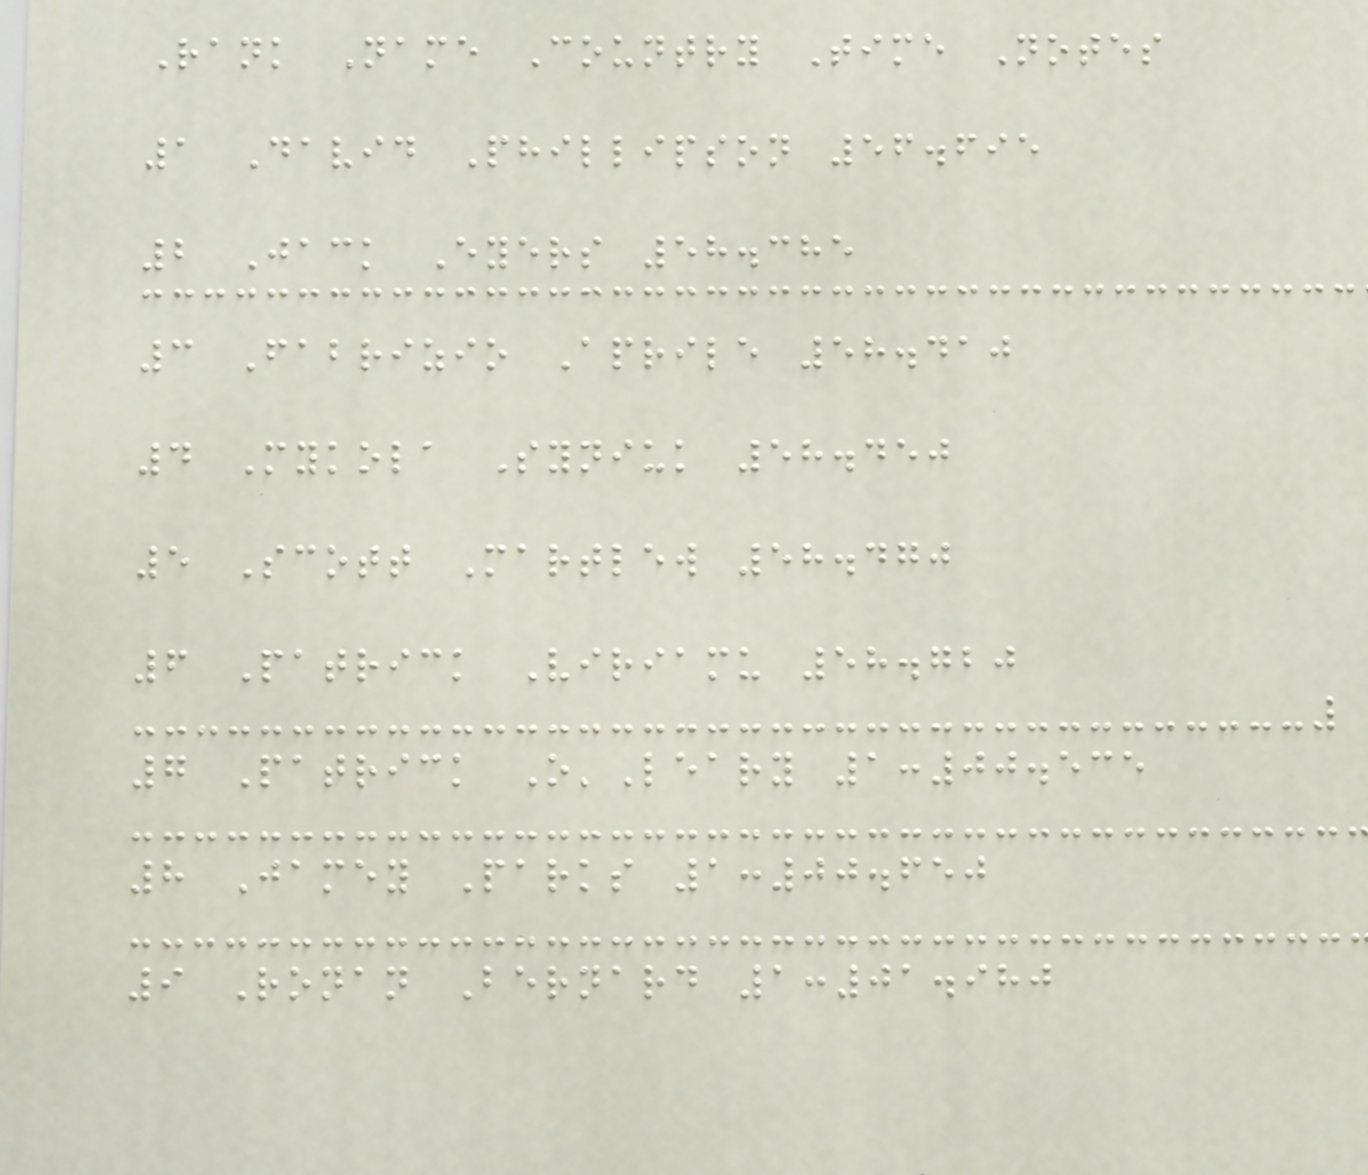Rank Name Country Time Notes
1 David Phillipson 56.695
2 Jack Eyers 58.385
3 Fabrizio Aprile 58.410
4 Mykola Syniuk 58.450
5 Scott Martlew 58.470
6 Patrick Viriamu 58.720
7 Patrick O'Leary 1:00.535
8 Jamey Parks 1:00.650
9 Ronan Bernard 1:01.980
